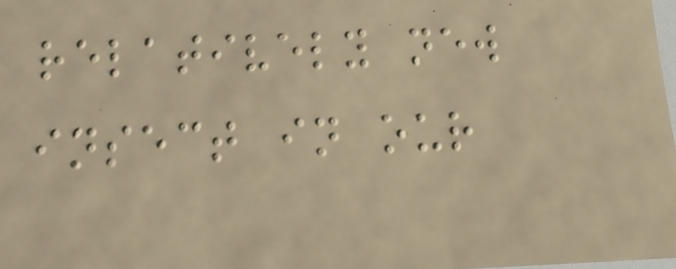relatively new
insect in our
